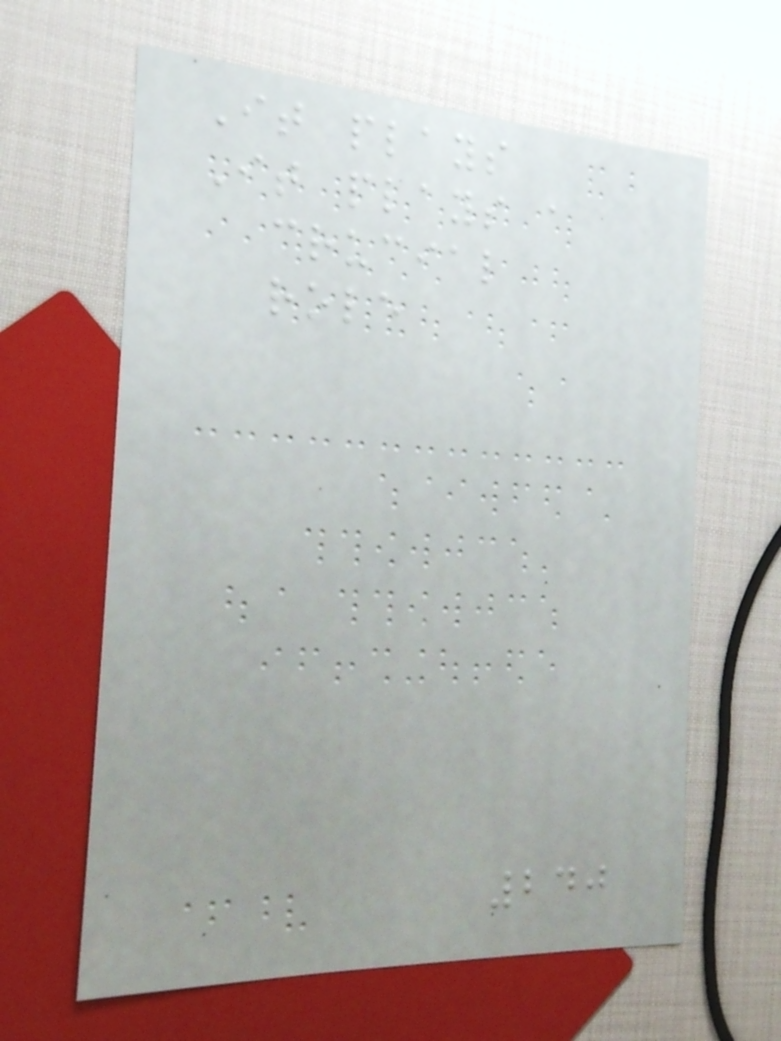It plays
It plays a
crucial
role
240
